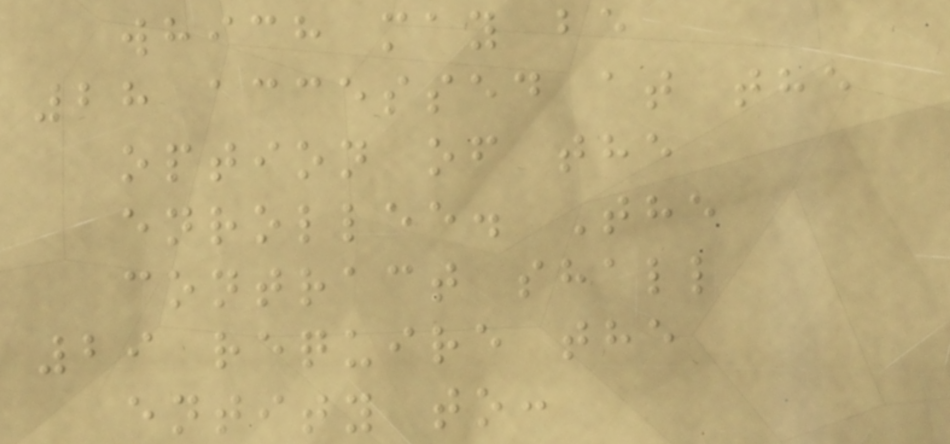which may be
28 accessed at the
option of the
enrollee. The
contract shall
29 require the
entity to:
